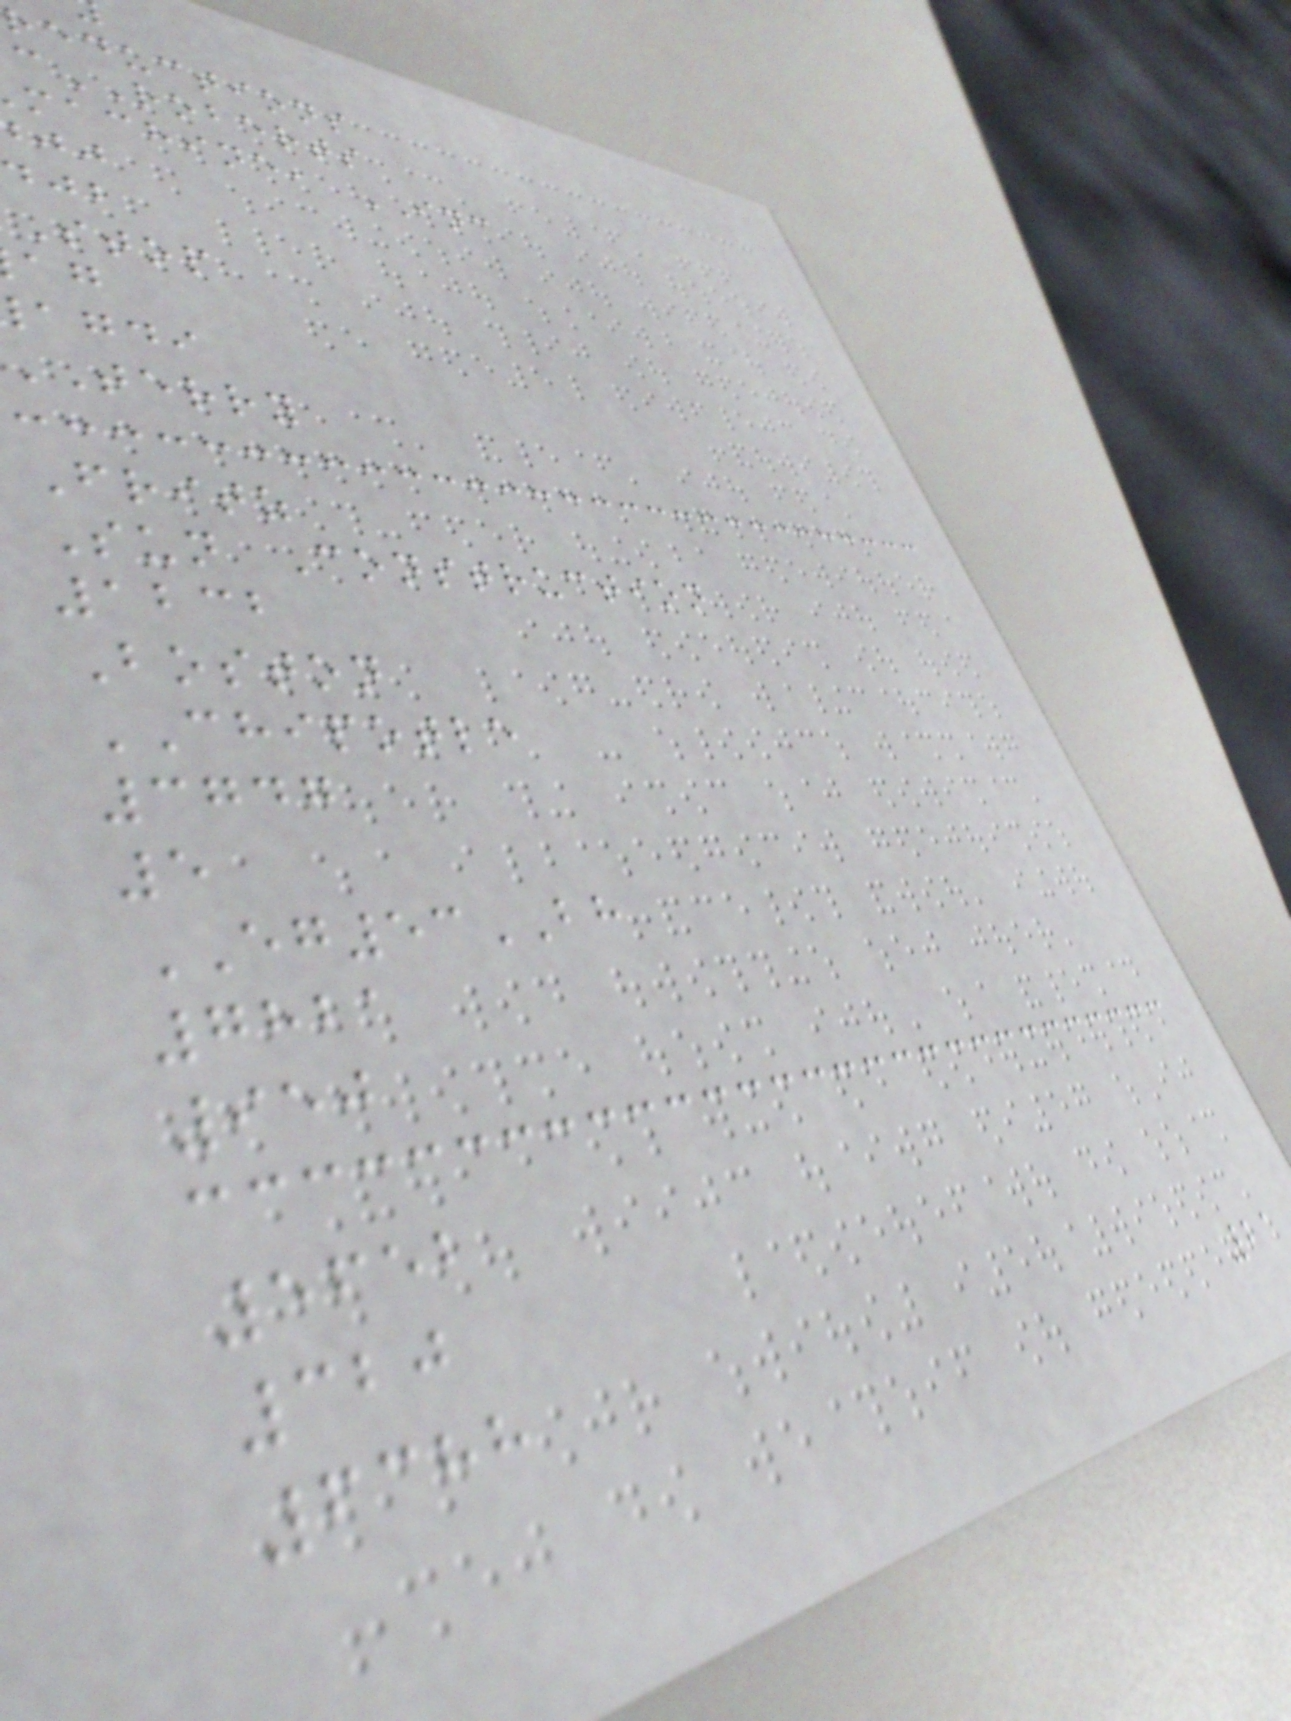reductions
cROBERTS
machine, INC
stop
agdi
terry
Fritz
Sun Construction
1232
Boston
CHIPOTLE
3747
5
EG53BH
7821
950
5652
320
6388
21
